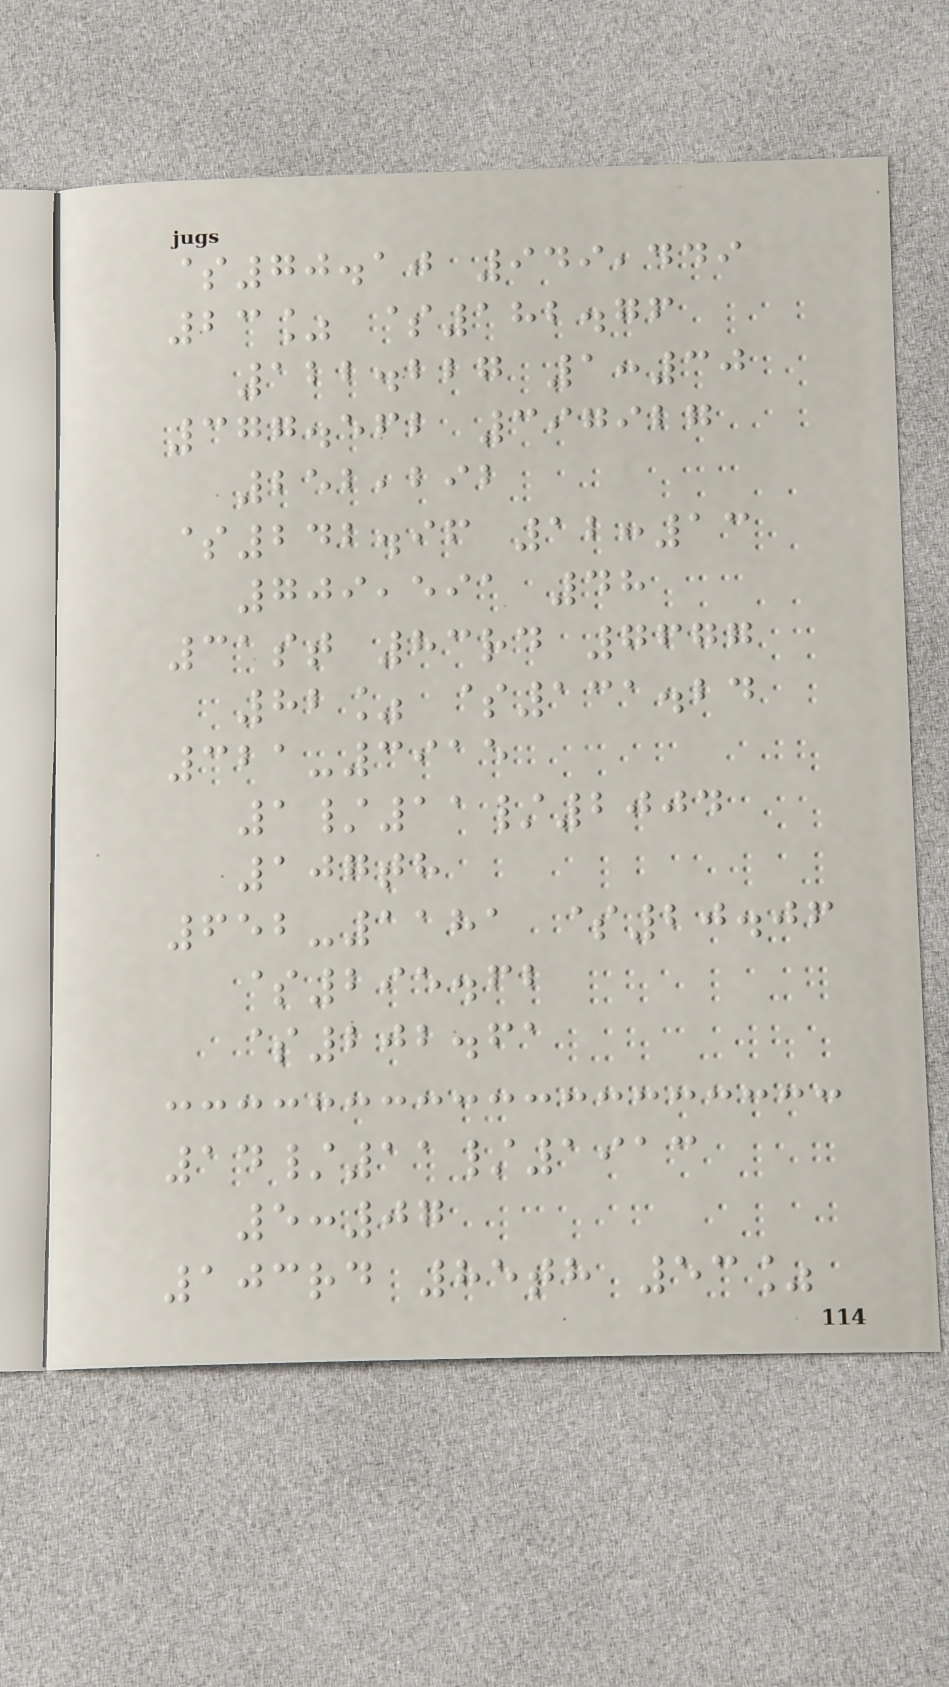$70.10 949,449
23% $182.76
122.227 1:30
377.562 397927
252,292
$242.96 12:13
709,591 48
31st 83rd 7677
82% $131.24
321-3915
1/11/2004
107th
652-1181 $20.06
$295.62
$202.61
14/11/1913
5:07
103rd 85th 53%
